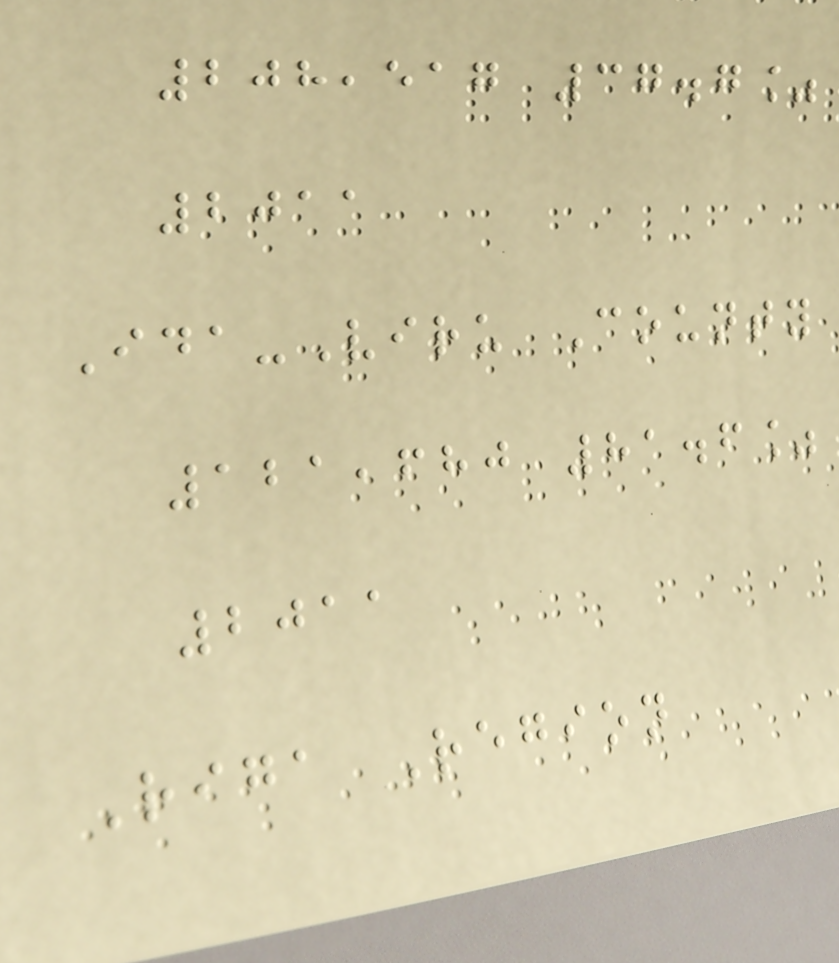208,517 37.7%
2011
Ida-Viru County
121,680 81.6%
2011
Riga Region
